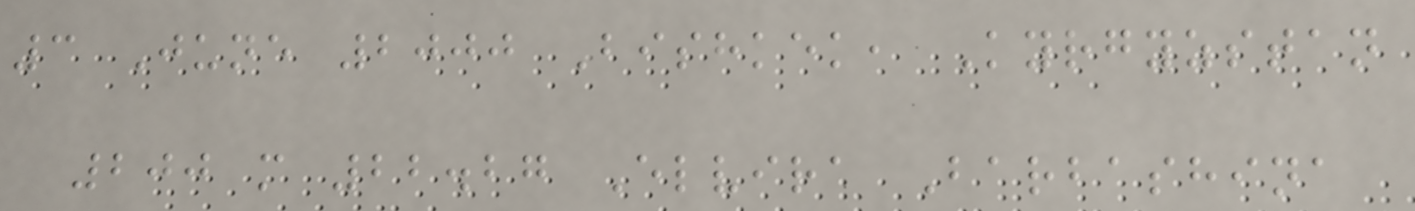3 June 2000 Bishkek, Kyrgyzstan
200 m 22.27 Elvira Barbashina
